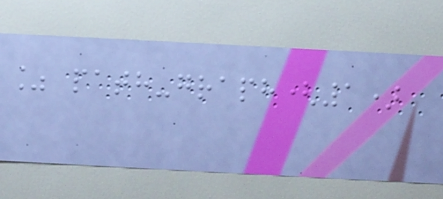% path-graph(1)
